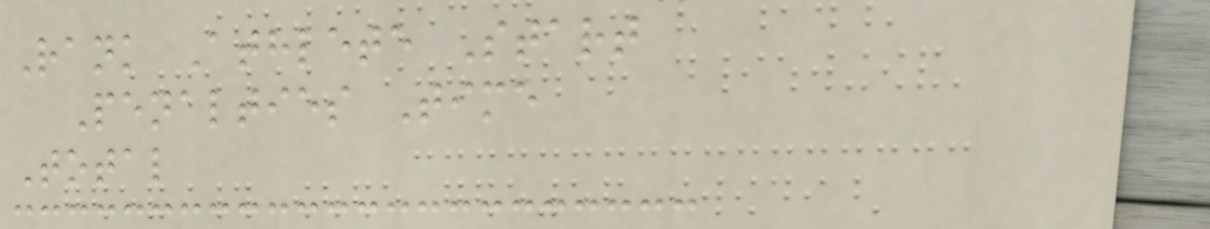Rank Athlete Start
Penalties Time
Total
